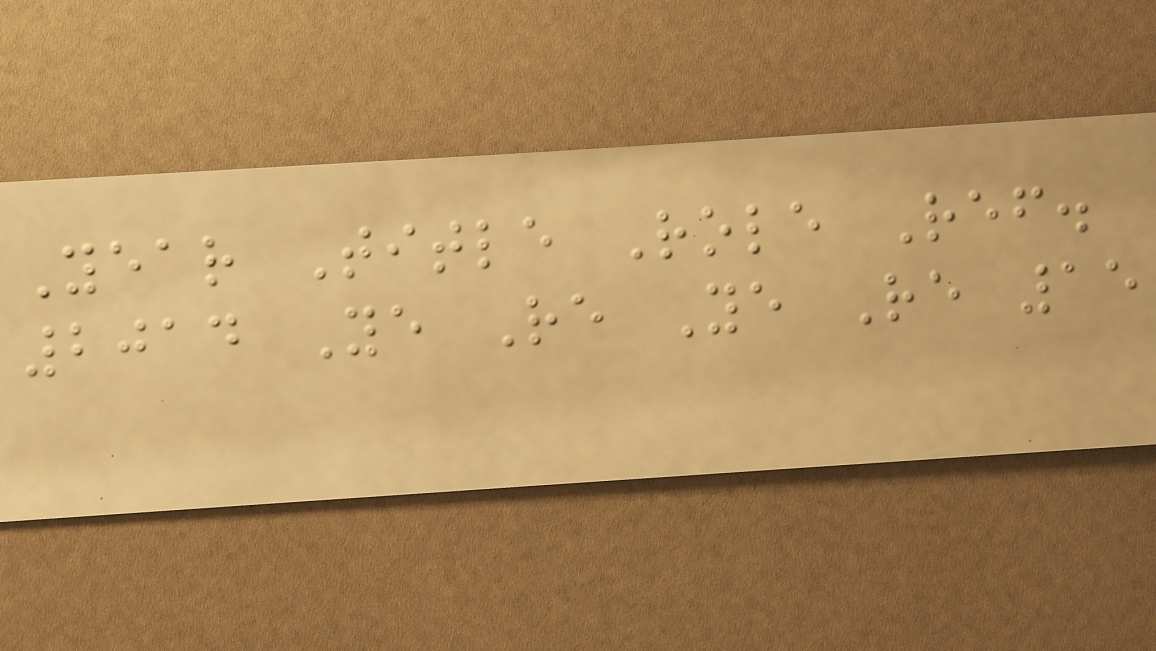Year Title Role Ref.
2014 Ye Re Ye Re 15
